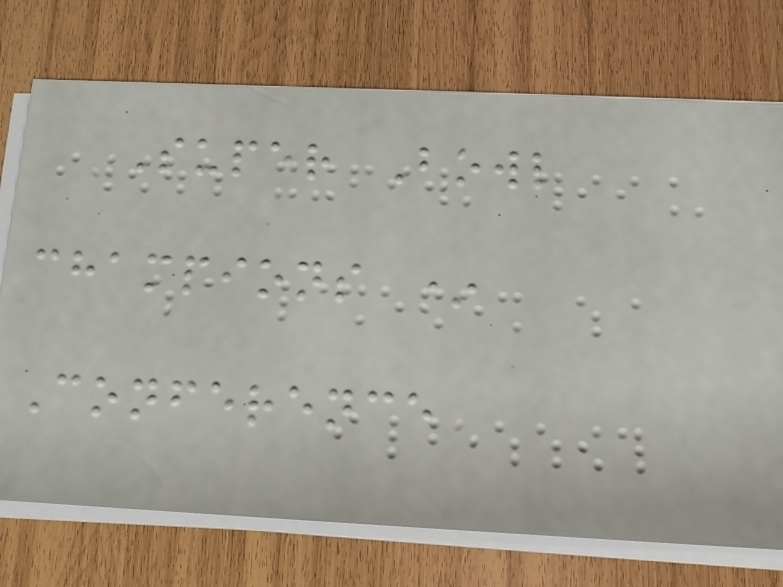Super Bowl
champions *
Conference
